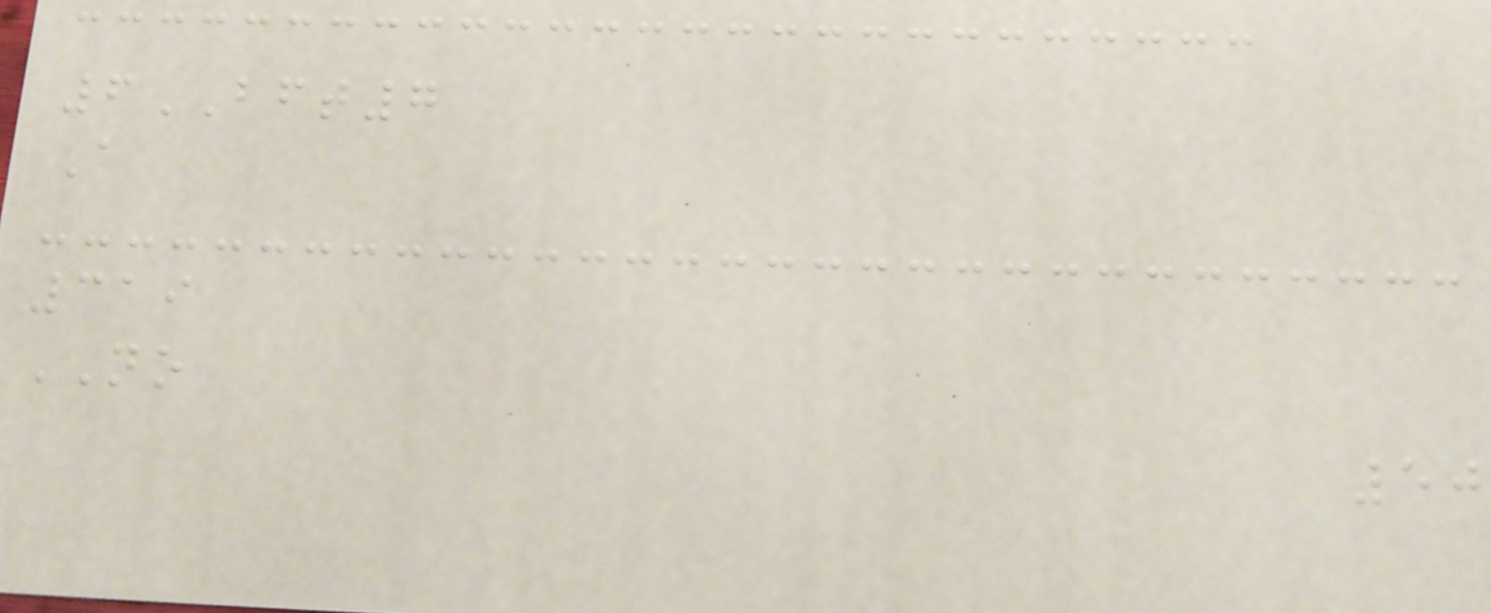6BFT7
A
319
NO
50
